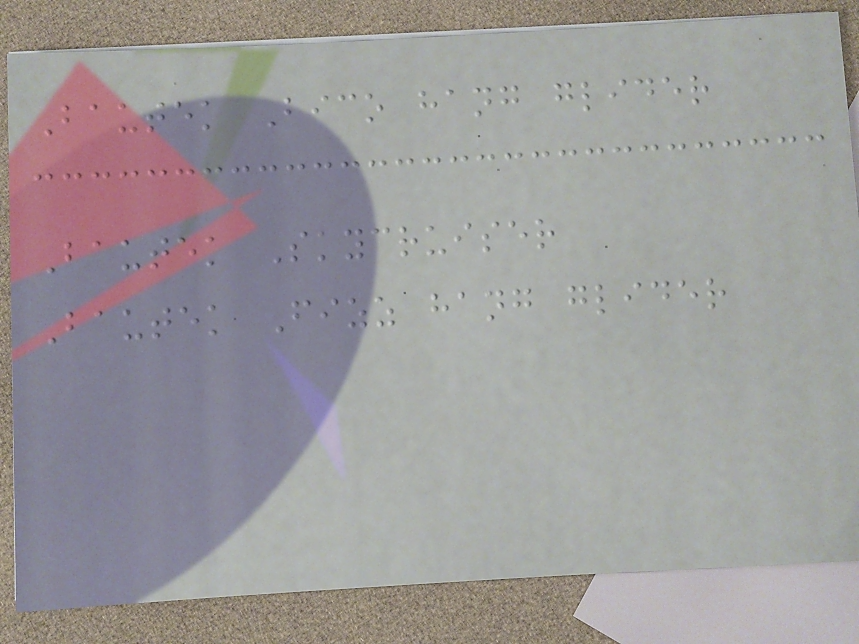Bautek Bico hang glider
Bautek Skycruiser
Bautek Fizz hang glider
